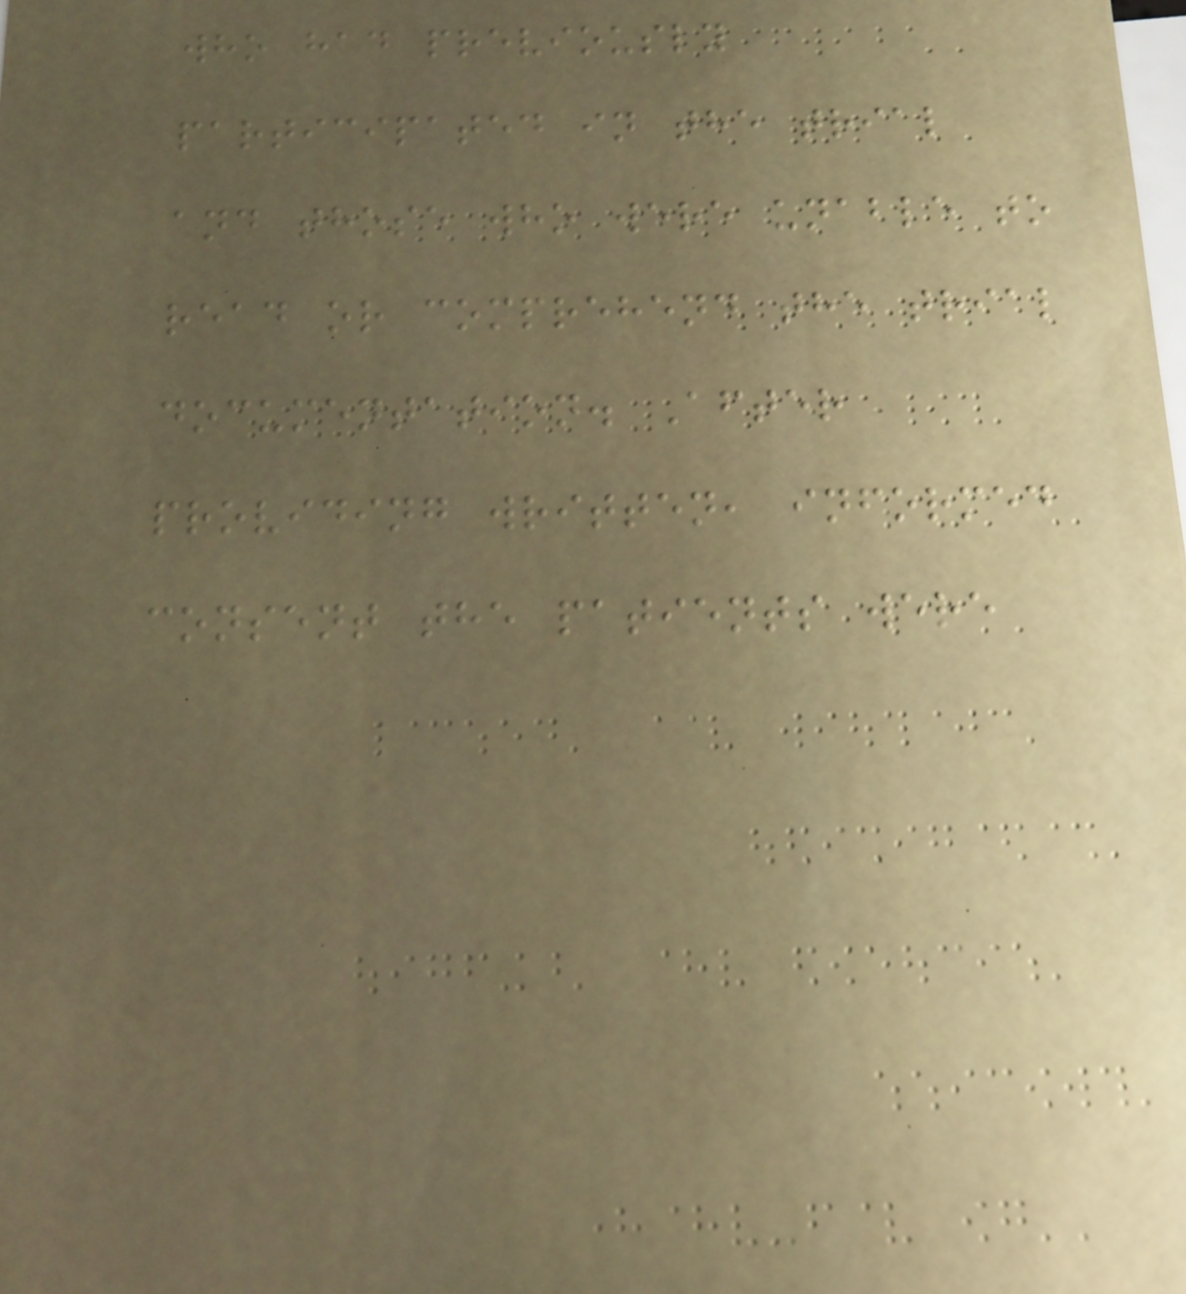who had previously
participated in the trial
and those who were unable to
read or comprehend the trial
documentation. After
providing written, informed
consent the patients were
